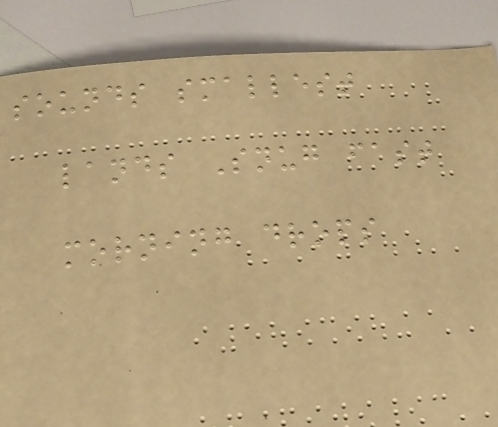sounds smallest
lands Snug fast
morning drops
